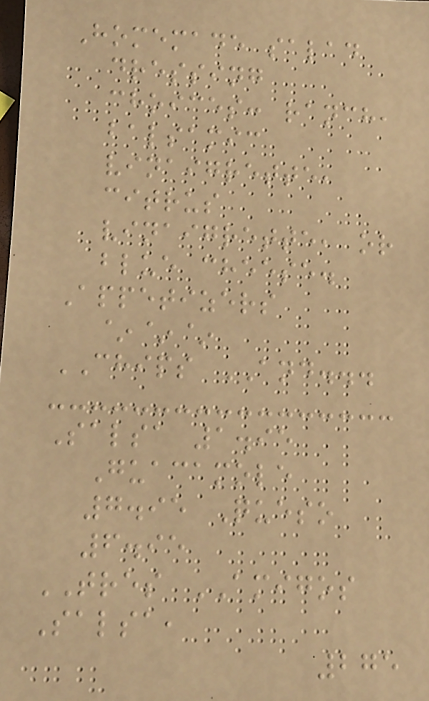Homemade salad
dressing
choices: ranch,
balsamic
vinaigrette,
citrus
vinaigrette, or
blue cheese.
Appetizers
~~~
CHIPS AND...
Salsa 1.95
Guacamole
7.95 Queso
6.95
TRES AMIGOS
Salsa,
275
